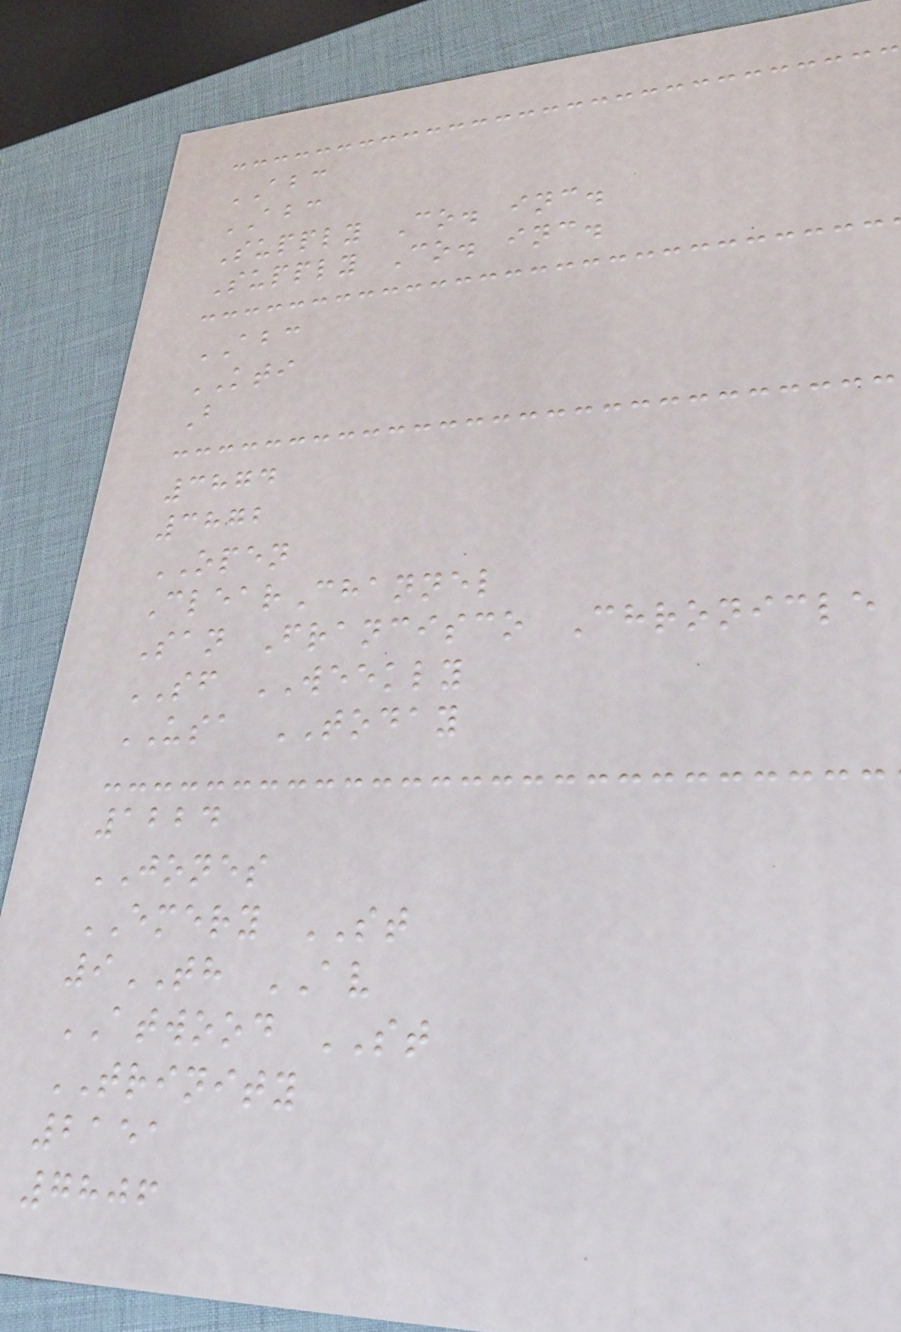ABC
ABC
Supply Co. inc.
Supply Co. inc.
ABC
KTI
B
3874
3872
OPEN
ClearChannel
San Francisco Chronicle
SF WEEKLY
USA TODAY
1224
JONES
EMERY ST
9TH AV
ATWOOD ST
TRINITY
2151
7806
